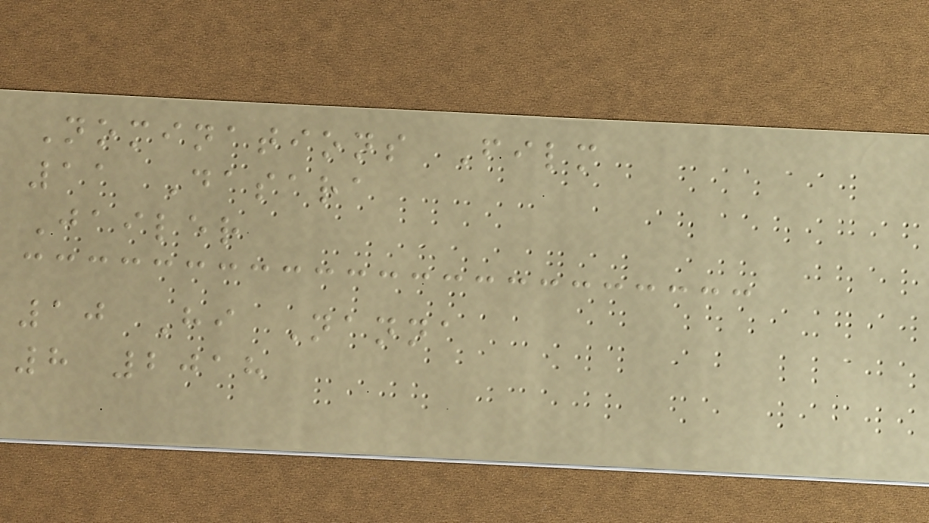Nominations Film
11 Dasara
Jailer
10 Hi Nanna
8 2018
